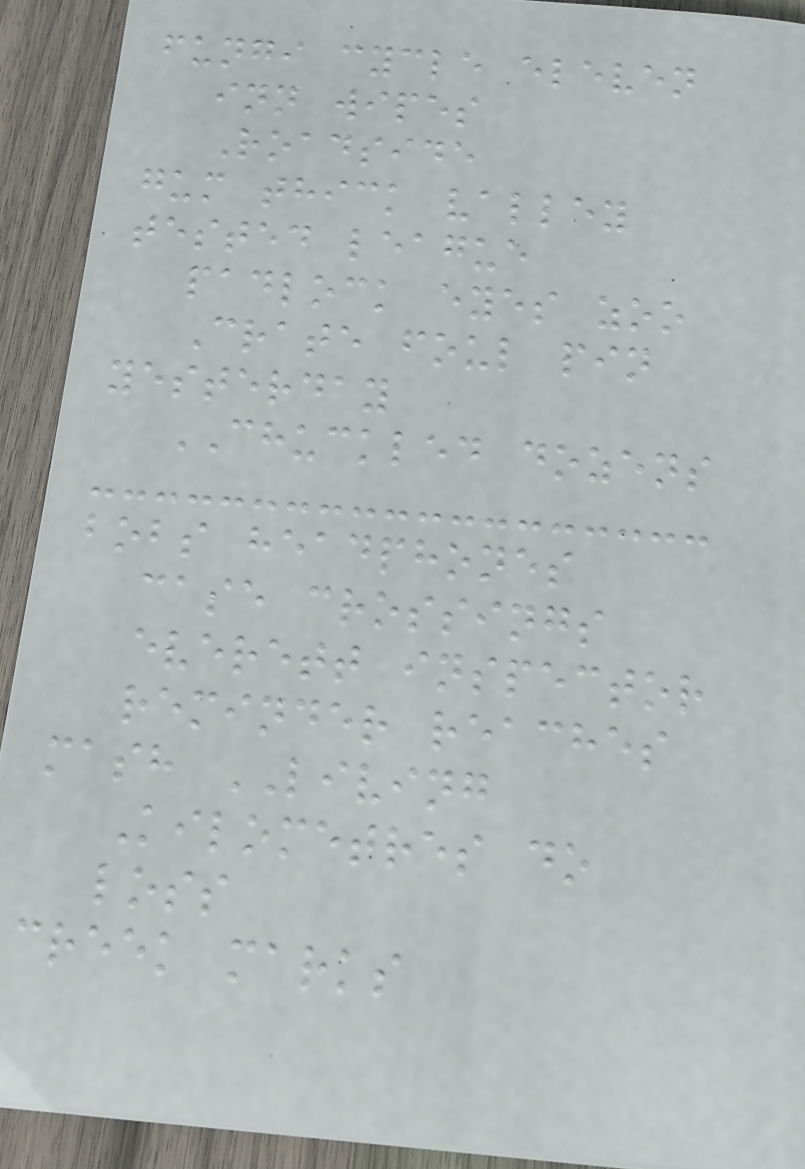fungi cycle eleven
inn wipes
Roadside
gum thick valley
tested league
padlock eyes zoo
Crate foul pin
yesterday
CHUCKLED dozens
bobs headphones
case crossings
everett inspector
reminder reaches
mash LIVING
Kilometres do
loss
creek marks
